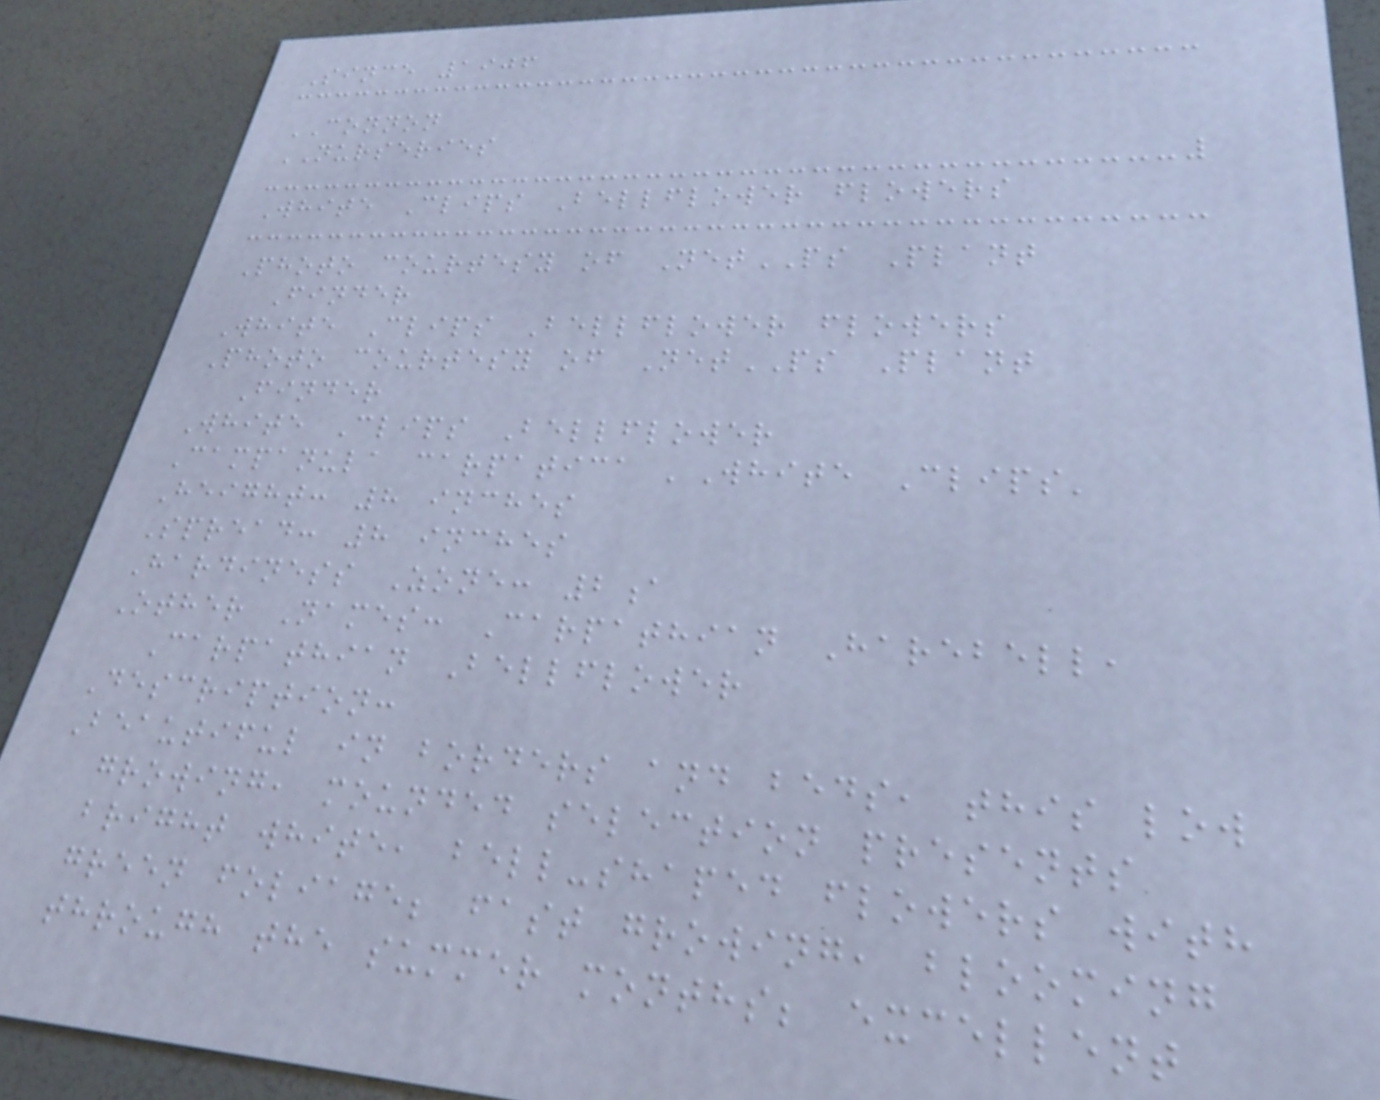Since 1906
CONNON
NURSERIES
White Clips Bellflower flowers
Photo courtesy of NetPS Plant
Finder
White Clips Bellflower flowers
Photo courtesy of NetPS Plant
Finder
White Clips Bellflower
Campanula carpatica 'White Clips'
Height: 8 inches
Spread: 8 inches
Hardiness Zone: 2a
Other Names: Carpathian Harebell,
Carpathian Bellflower
Description:
Beautiful in borders and beds, this low
growing, mounded selection presents
bright white, bell-shaped flowers with
green foliage; fast growing, blooming
through the summer months; excellent
